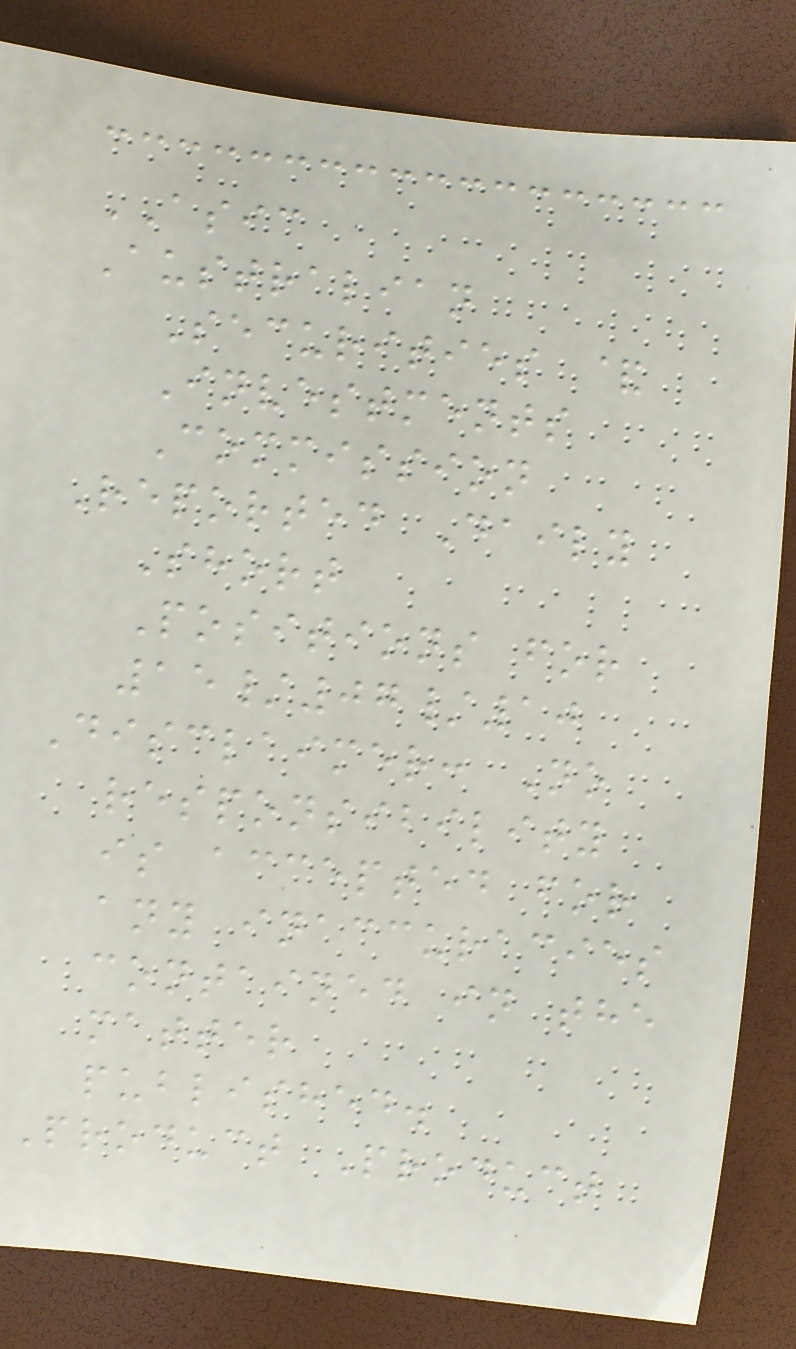ASIC
Australian
Securities &
Investments
Commission
Reported Daily
Short
Positions for
15/07/10
Disclaimer: No
responsibility
is accepted for
any inaccuracies
contained in the
matter
published.
Product Product
